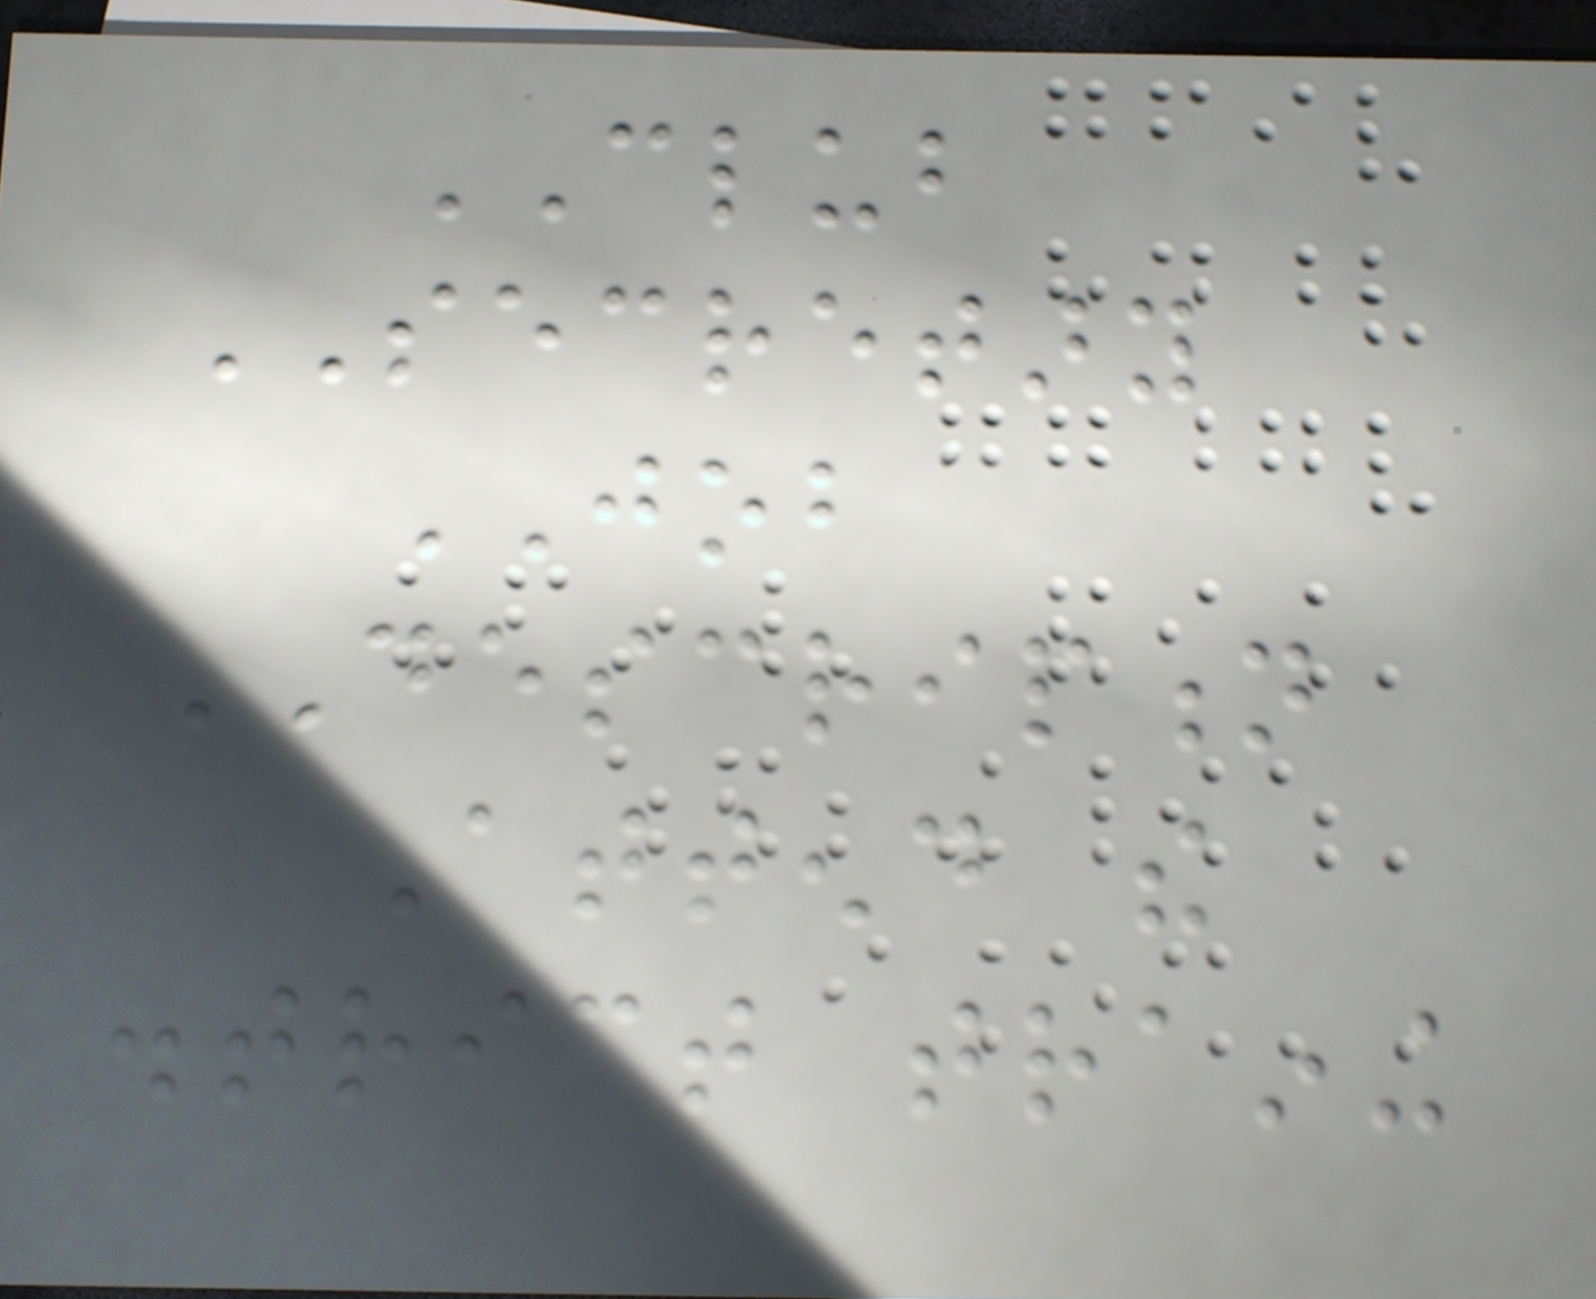CLUB
SECRETARY
JOB
DESCRIPTION
Attend the
district training
